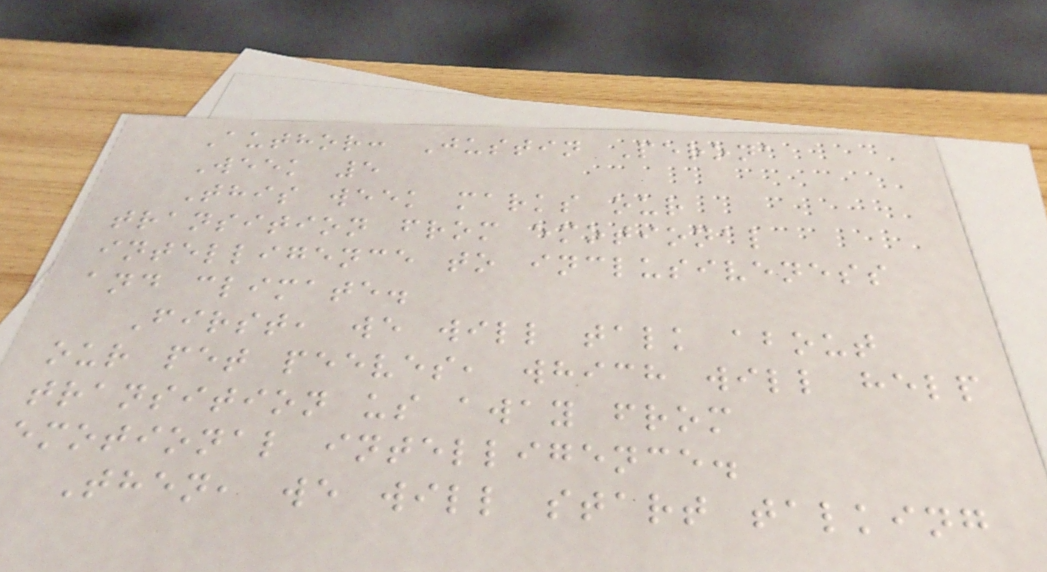Author: Justin Perona
Week 5
This week marks our
transition from emotional
intelligence to inclusiveness
and climate.
First, we will talk about
our pet peeves, which will help
transition us away from
emotional intelligence.
Then, we will start talking
